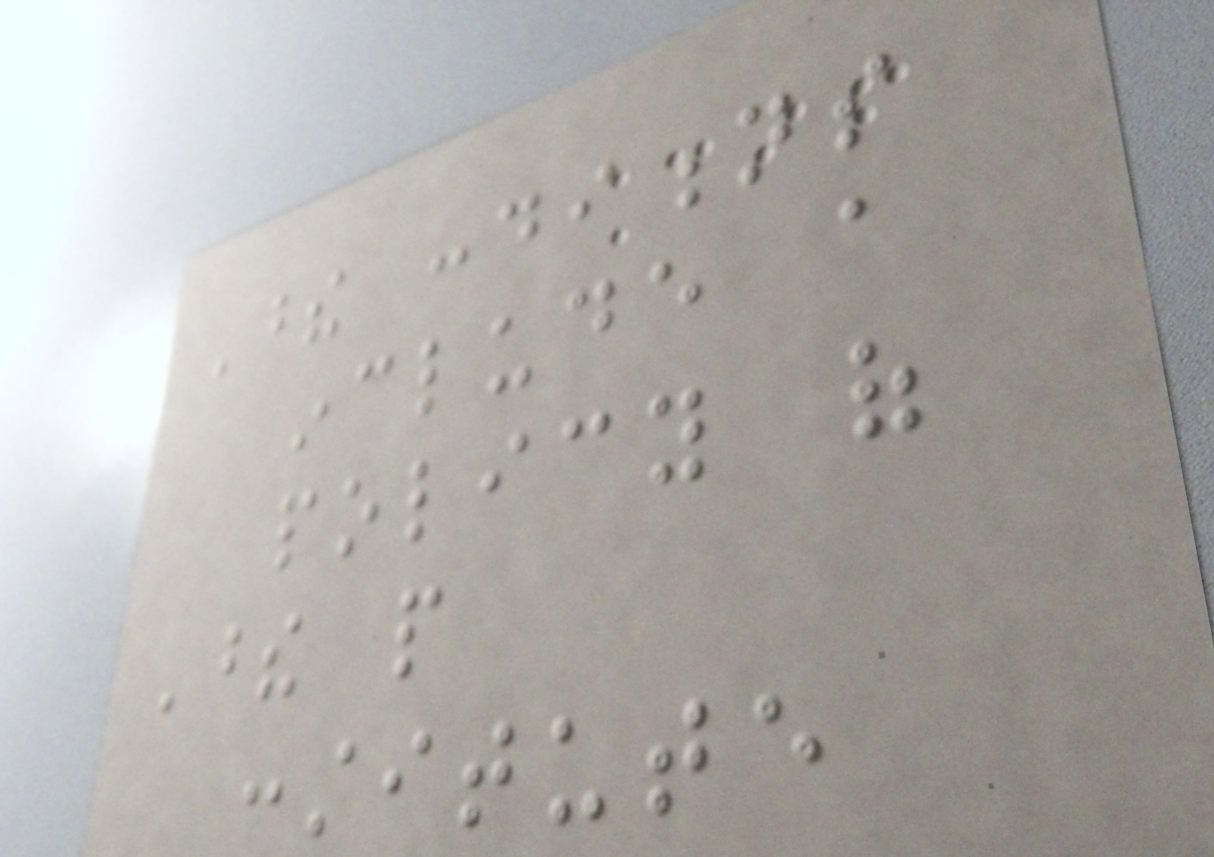These conditions
include a
policy of
These people
constitute
